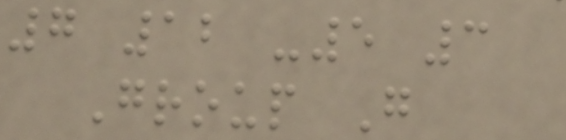7 12 -5 3
Group G
